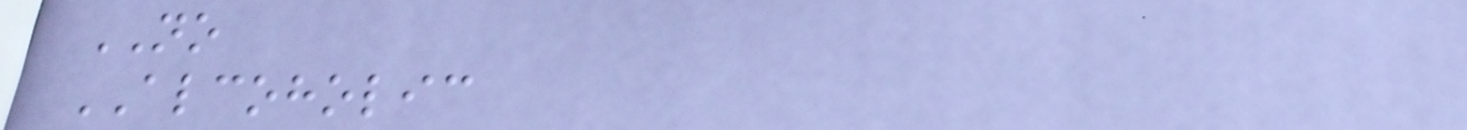NO
ALCOHOLIC
